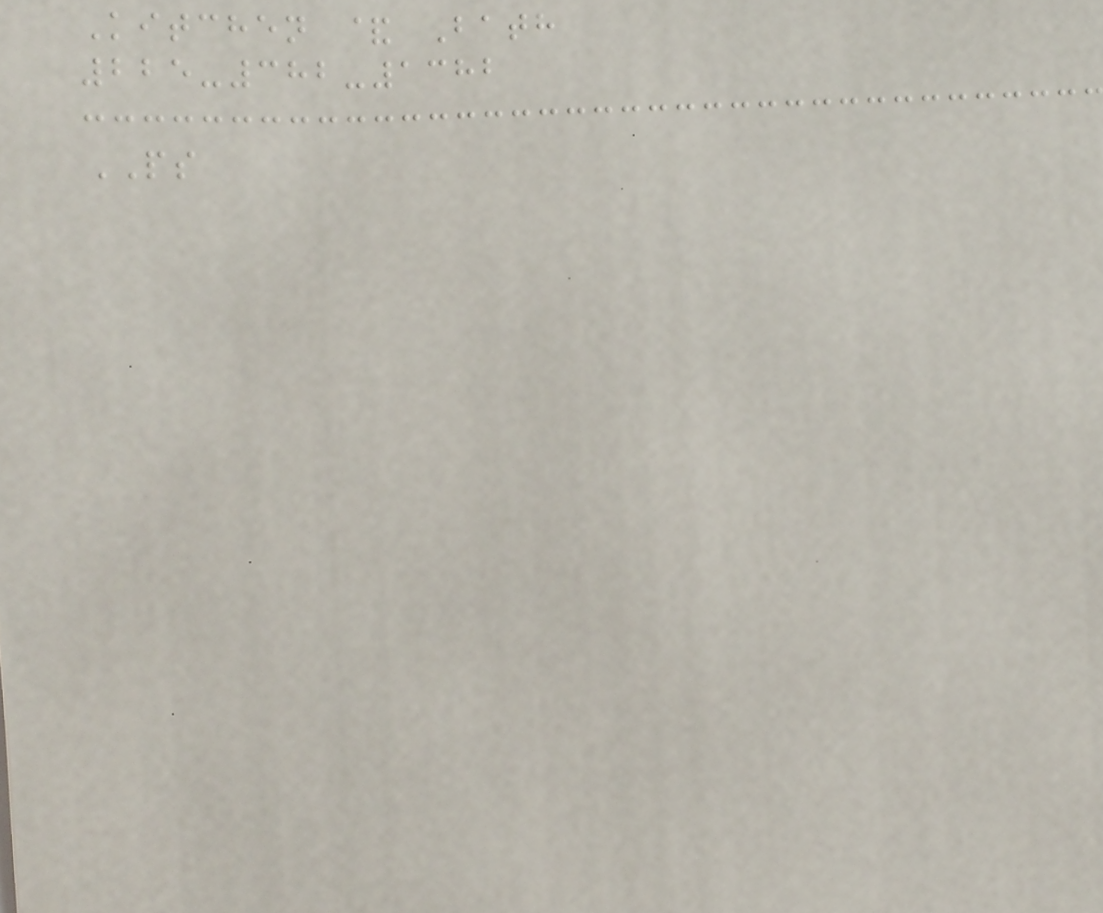Kitchen & Bath
225-382-1382
PS
